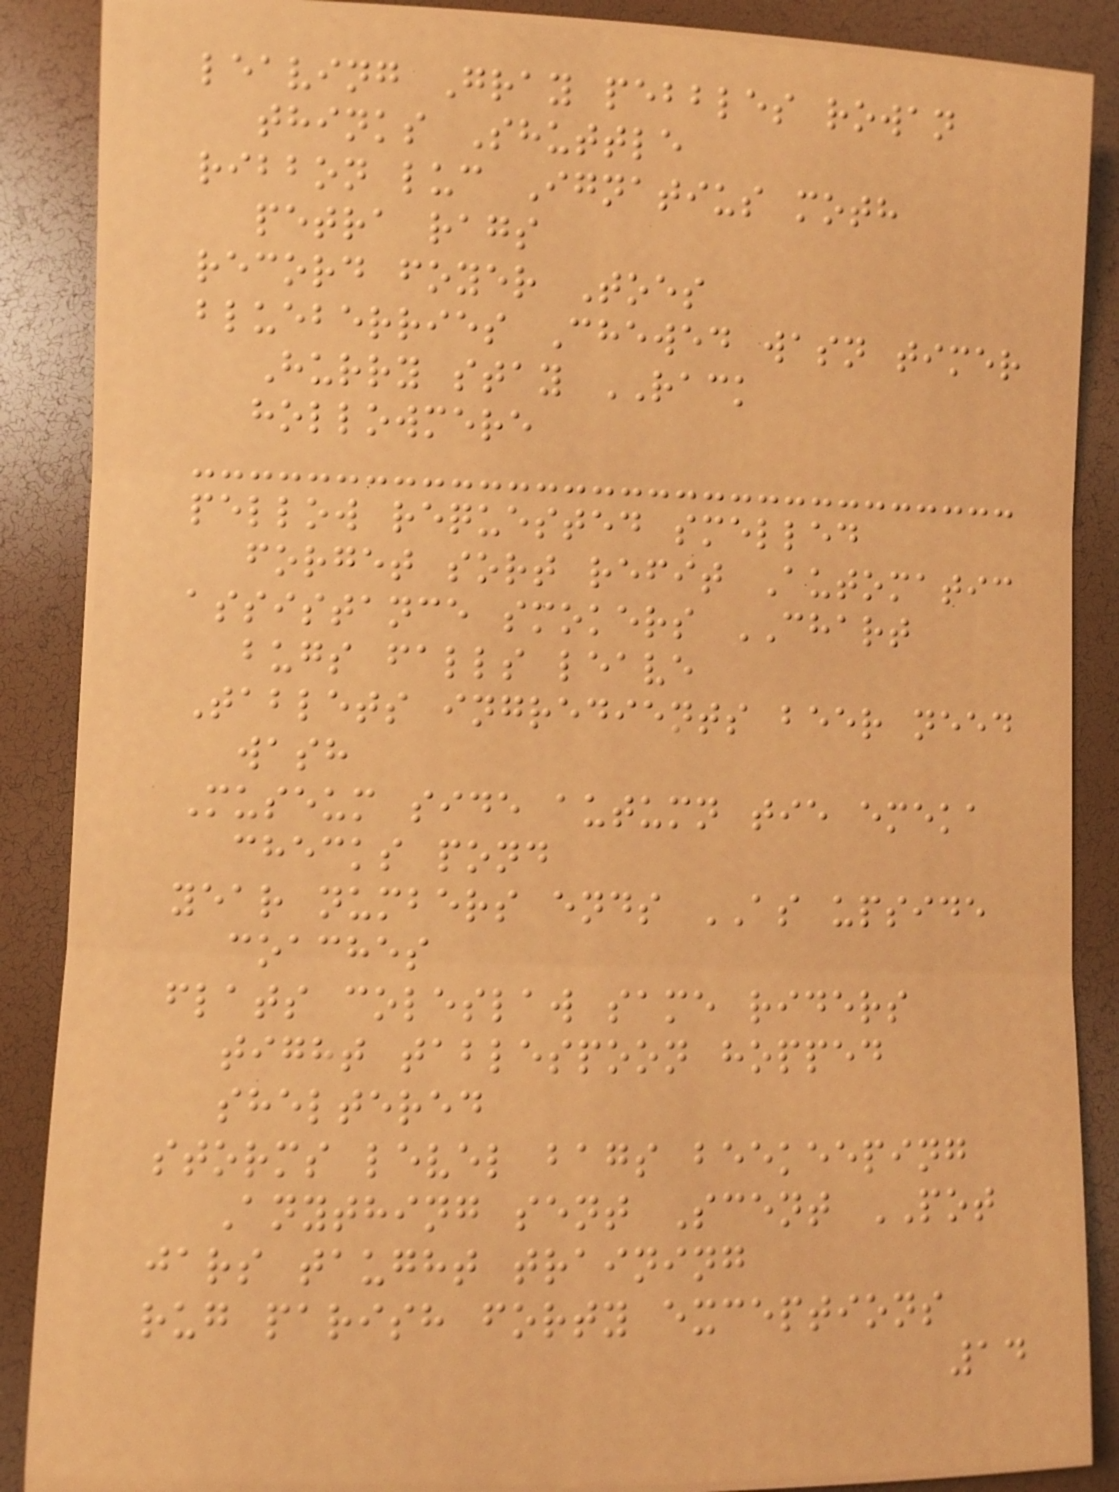leaving Gray pebbles rowan
thinks Shuttle
ribbon luc Ignatius moth
petra rags
record foyer Toes
blueberries Chewed wasn timer
Hurry stay RACK
hollowmere
pellow requested smelled
forget sort refit Automatic
assistance smokers CHART
bugs falls leave
Tablets ingredients beer need
wash
Museum side autumn tie emeka
checks pond
year numbers ends AS upside
coaches
flats coleslaw same riders
tight tablespoon hopped
sheltered
storms level bags beekeeping
Anything sent Scent POT
jars taught training
rug parish forty exceptions
14
